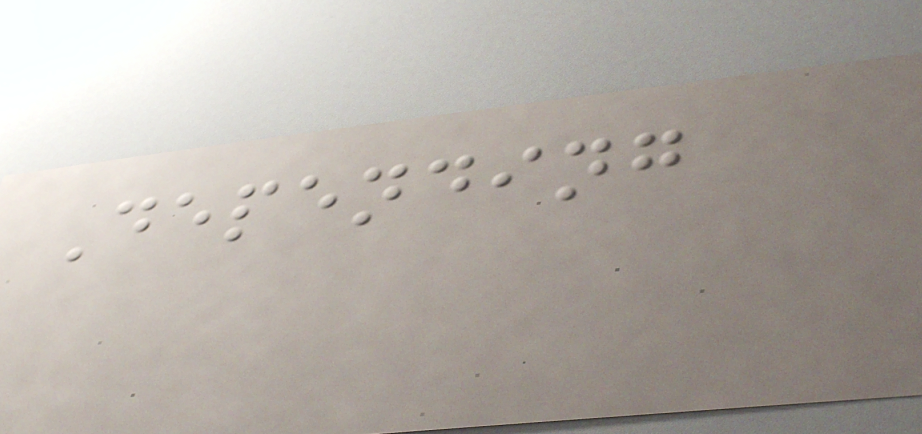Depending
